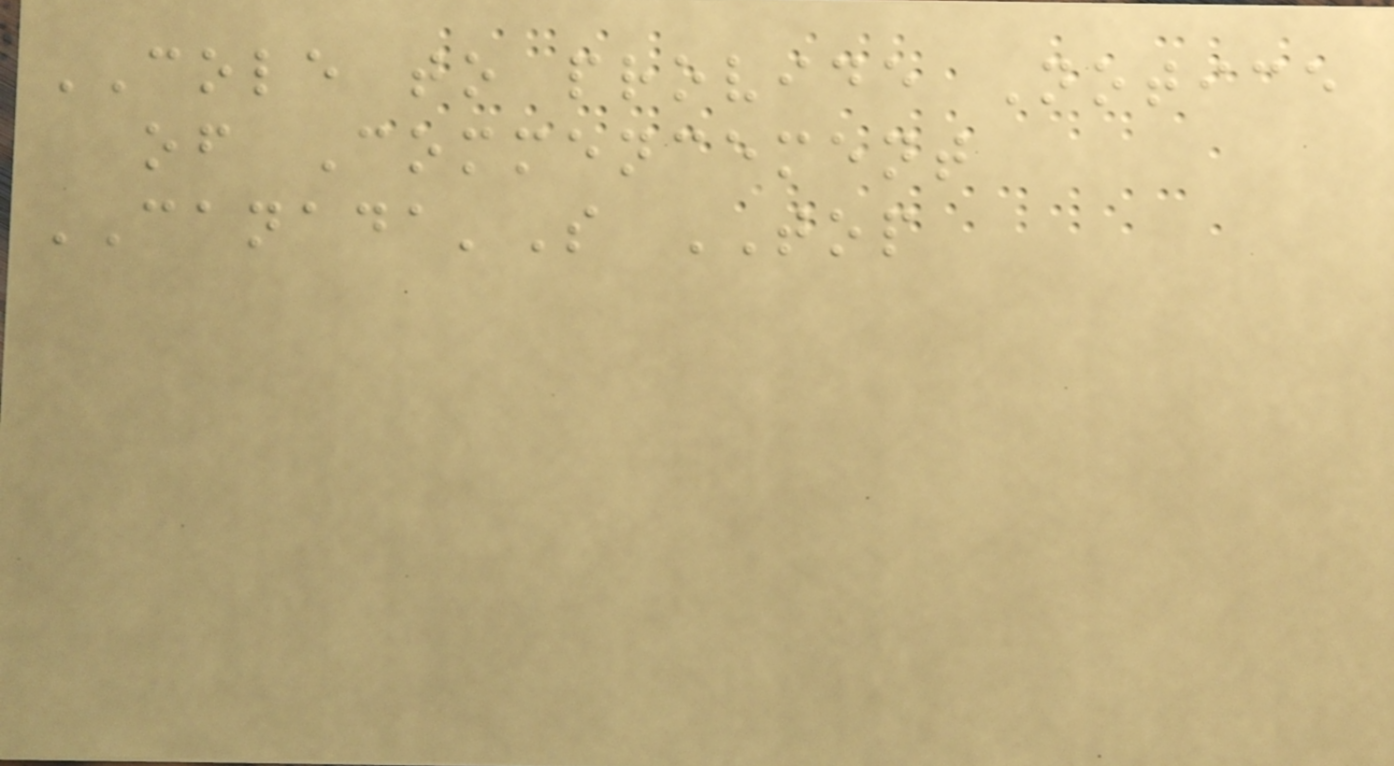COLE to provide Notice
of Commencement
CANADA'S TOP
